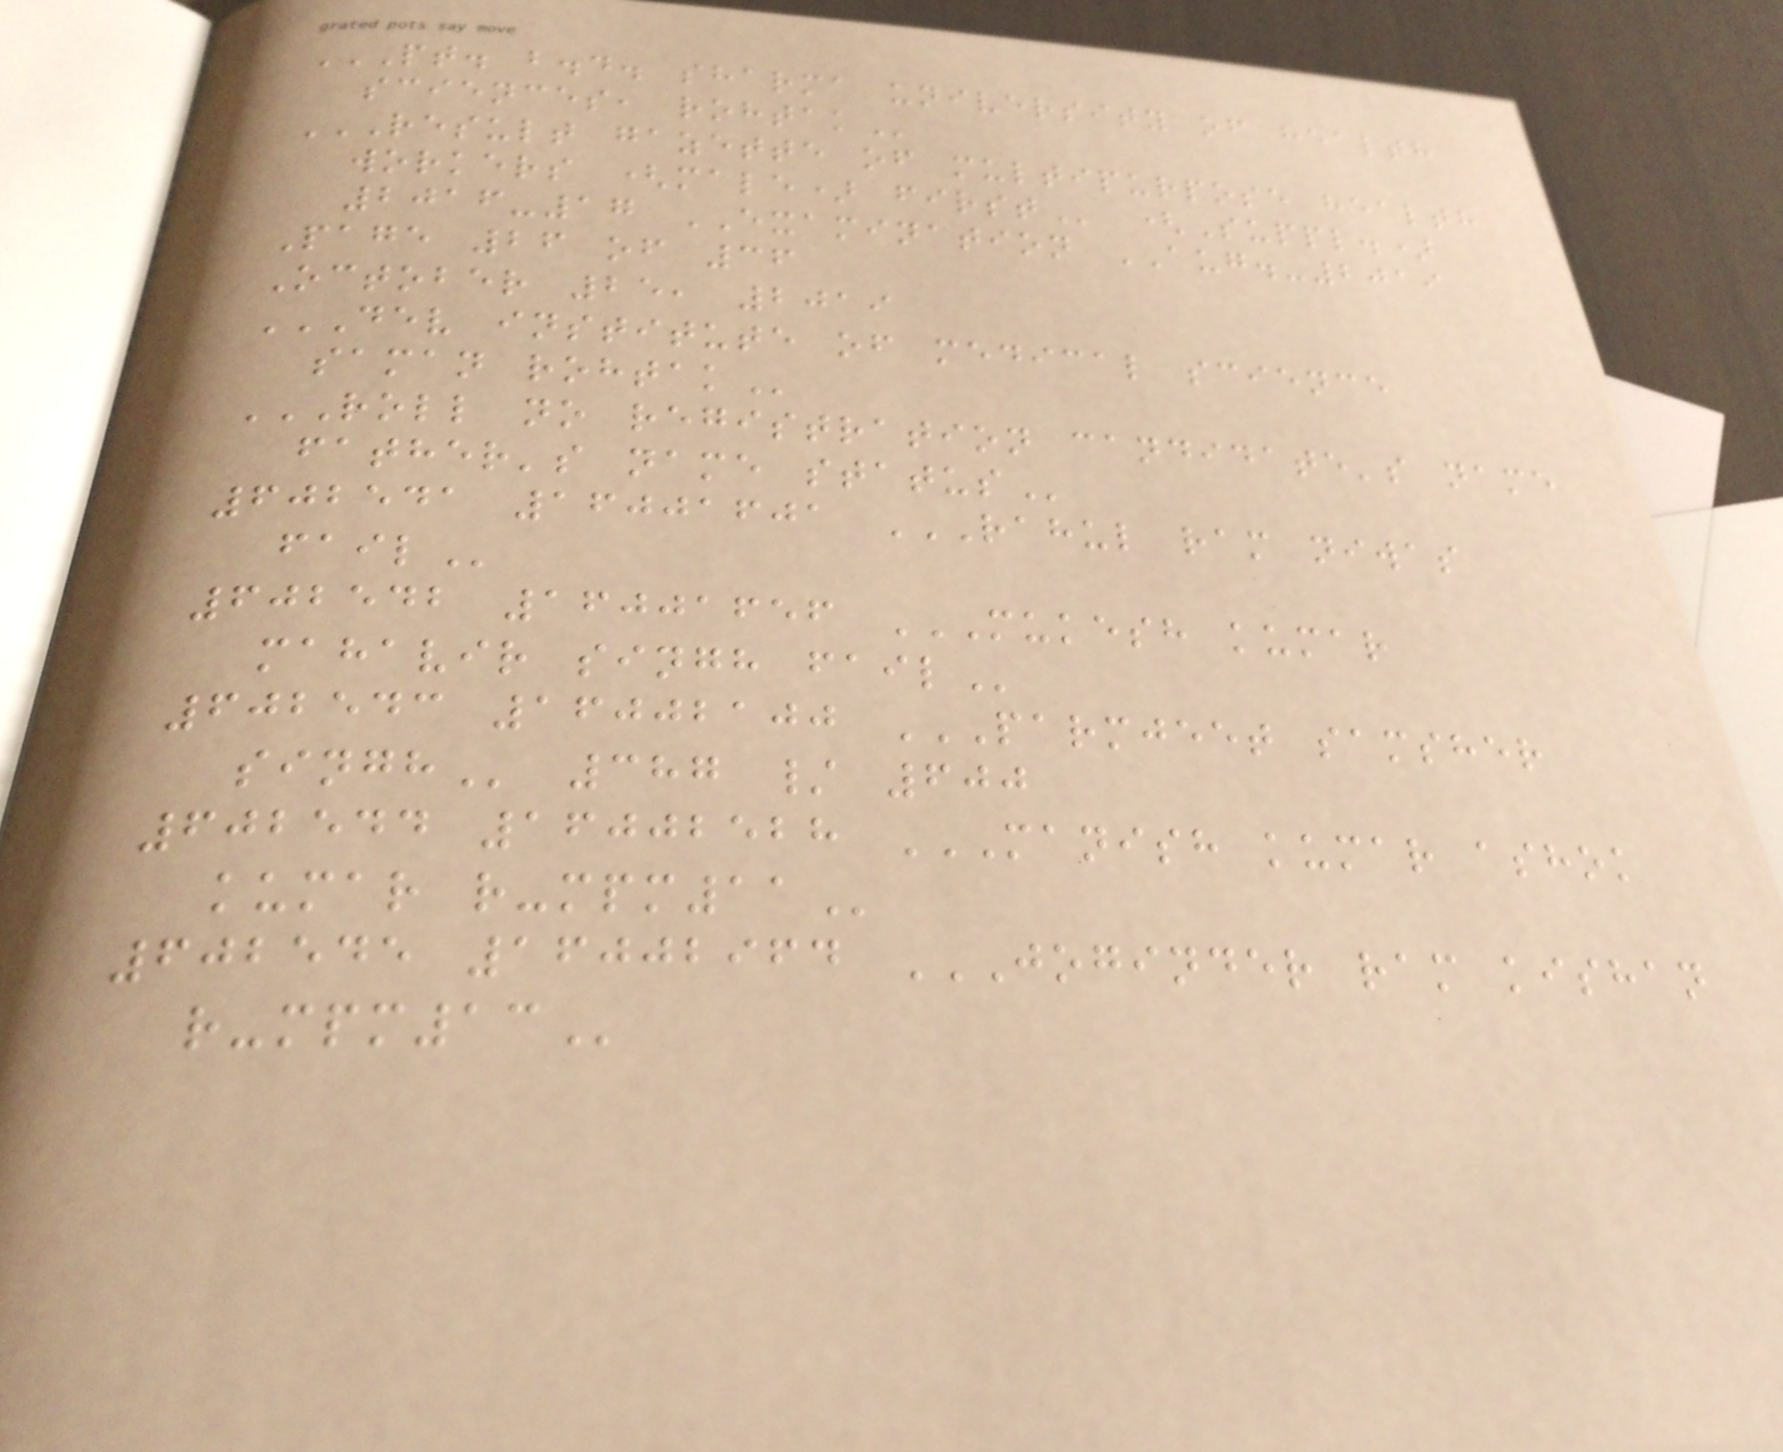PT. B.D. SHARMA UNIVERSITY OF HEALTH
SCIENCES, ROHTAK
RESULT GAZETTE OF MULTIPURPOSE HEALTH
WORKERS (MALE) FIRST (Suppl.)
2016-17 EXAMINATION AUG.-2019
Page 26 of 36
October 25, 2019
DEV INSTITUTE OF MEDICAL SCIENCE
SAMAN ROHTAK
ROLL NO REGISTRATION CANDIDATE'S NAME
FATHER'S NAME STATUS
602541 16001601 RAHUL RAM NIWAS
FAIL
602542 16001656 MUKESH KUMAR
MAHAVIR SINGH FAIL
602543 16002100 PARMJEET SAMSHER
SINGH 387 / 600
602544 16002528 MANISH KUMAR ASHOK
KUMAR R-MPM11
602545 16002964 JOGINDER RAM KISHAN
R-MPM13
